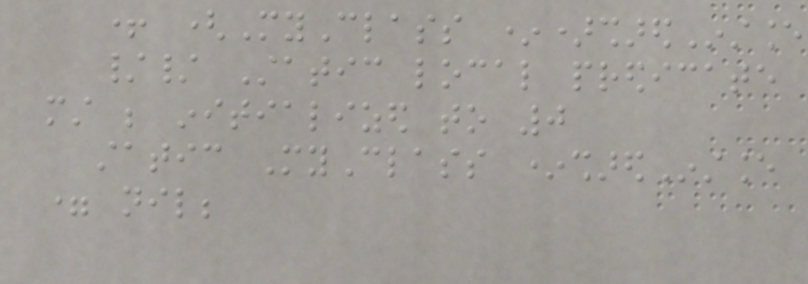+ (MyClass *)sharedInstance
// Static local predicate
must be initialized to 0
static MyClass *sharedInstance
= nil;
